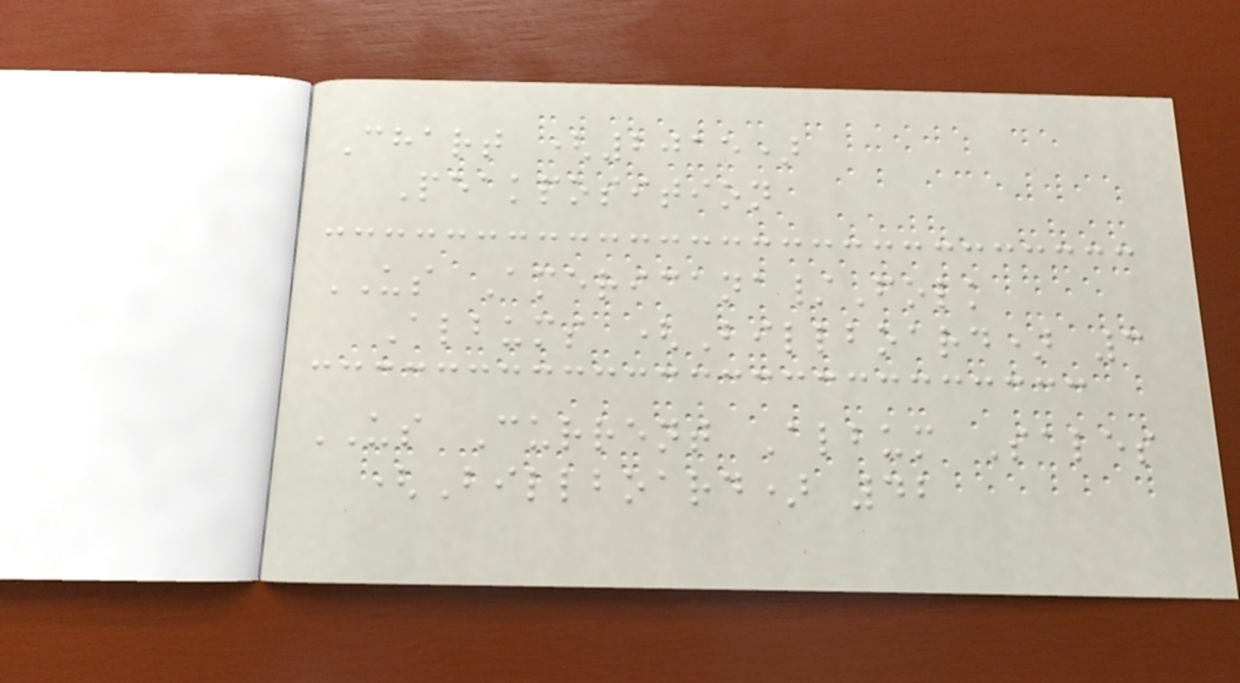Chart (2015)
Peakposition
US Americana/Folk
Albums (Billboard) 3
US Current Album Sales
(Billboard) 42
